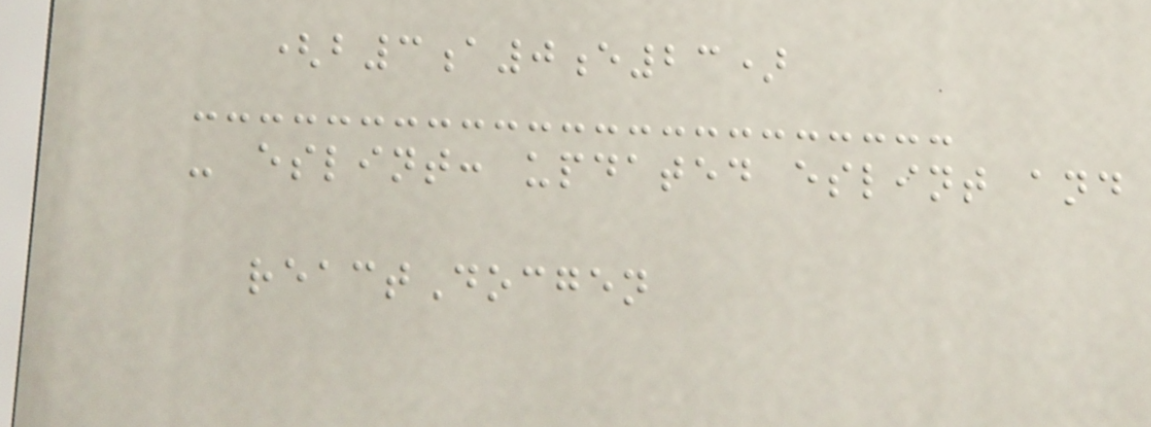(b3a0e23)
- eslint: updated eslint and
reactDocgen
